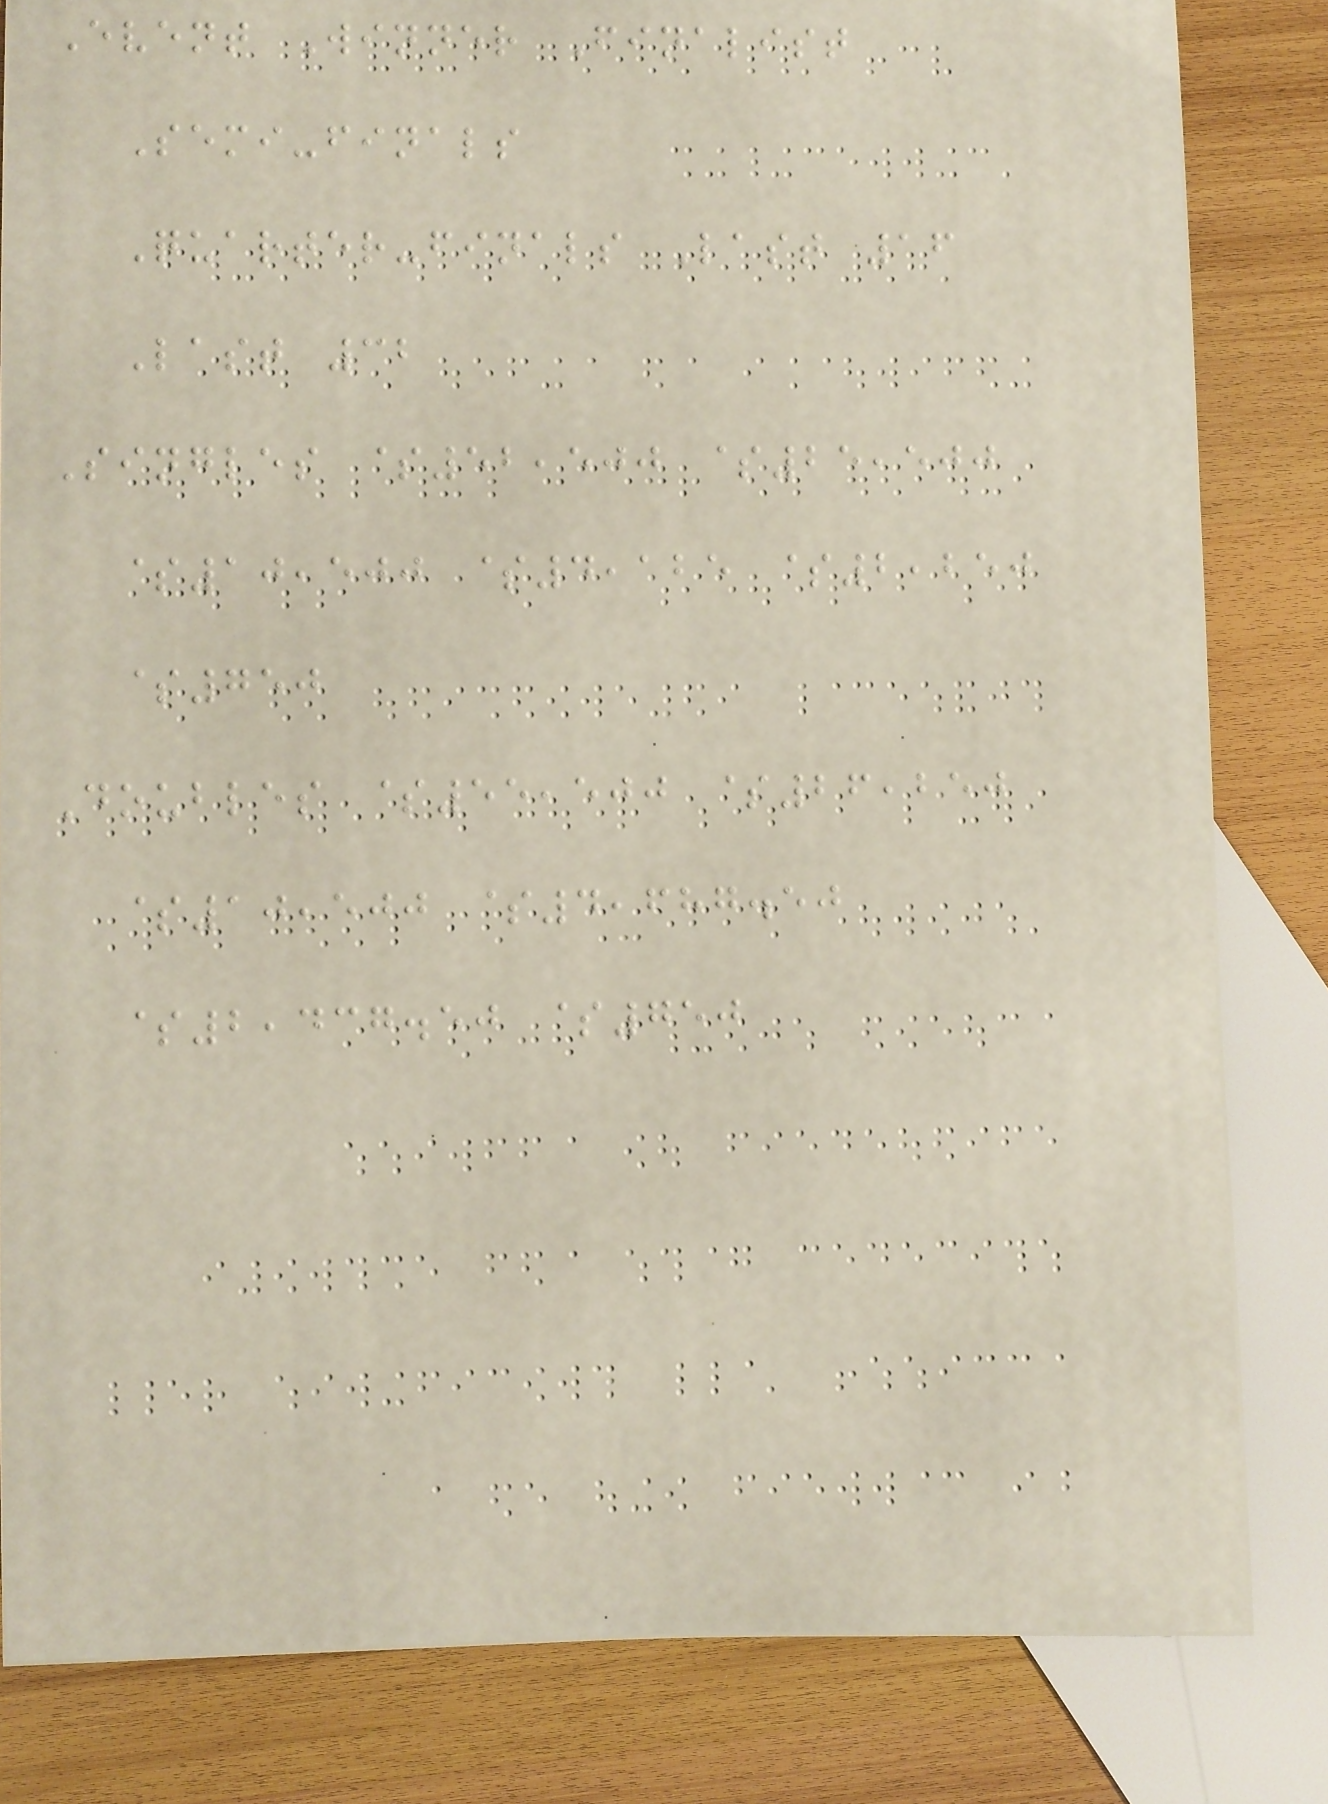Event Winner Finalist
Semi-finals
Quarter-finals Last 16
Last 32
Singles $52,500 $25,500
$10,500 $4,125 $2,250
$750
Doubles $55,500 $26,250
$10,500 $4,687.50
$2,437.50 $750
